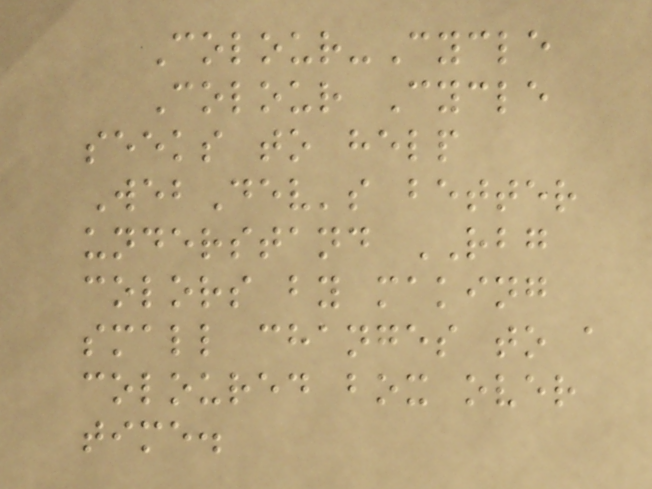Colour-Cycle
Colour Cycle
seeks to help
WebDev's better
understand RBG
colors by making
small changes to a
coloured box over
time.
